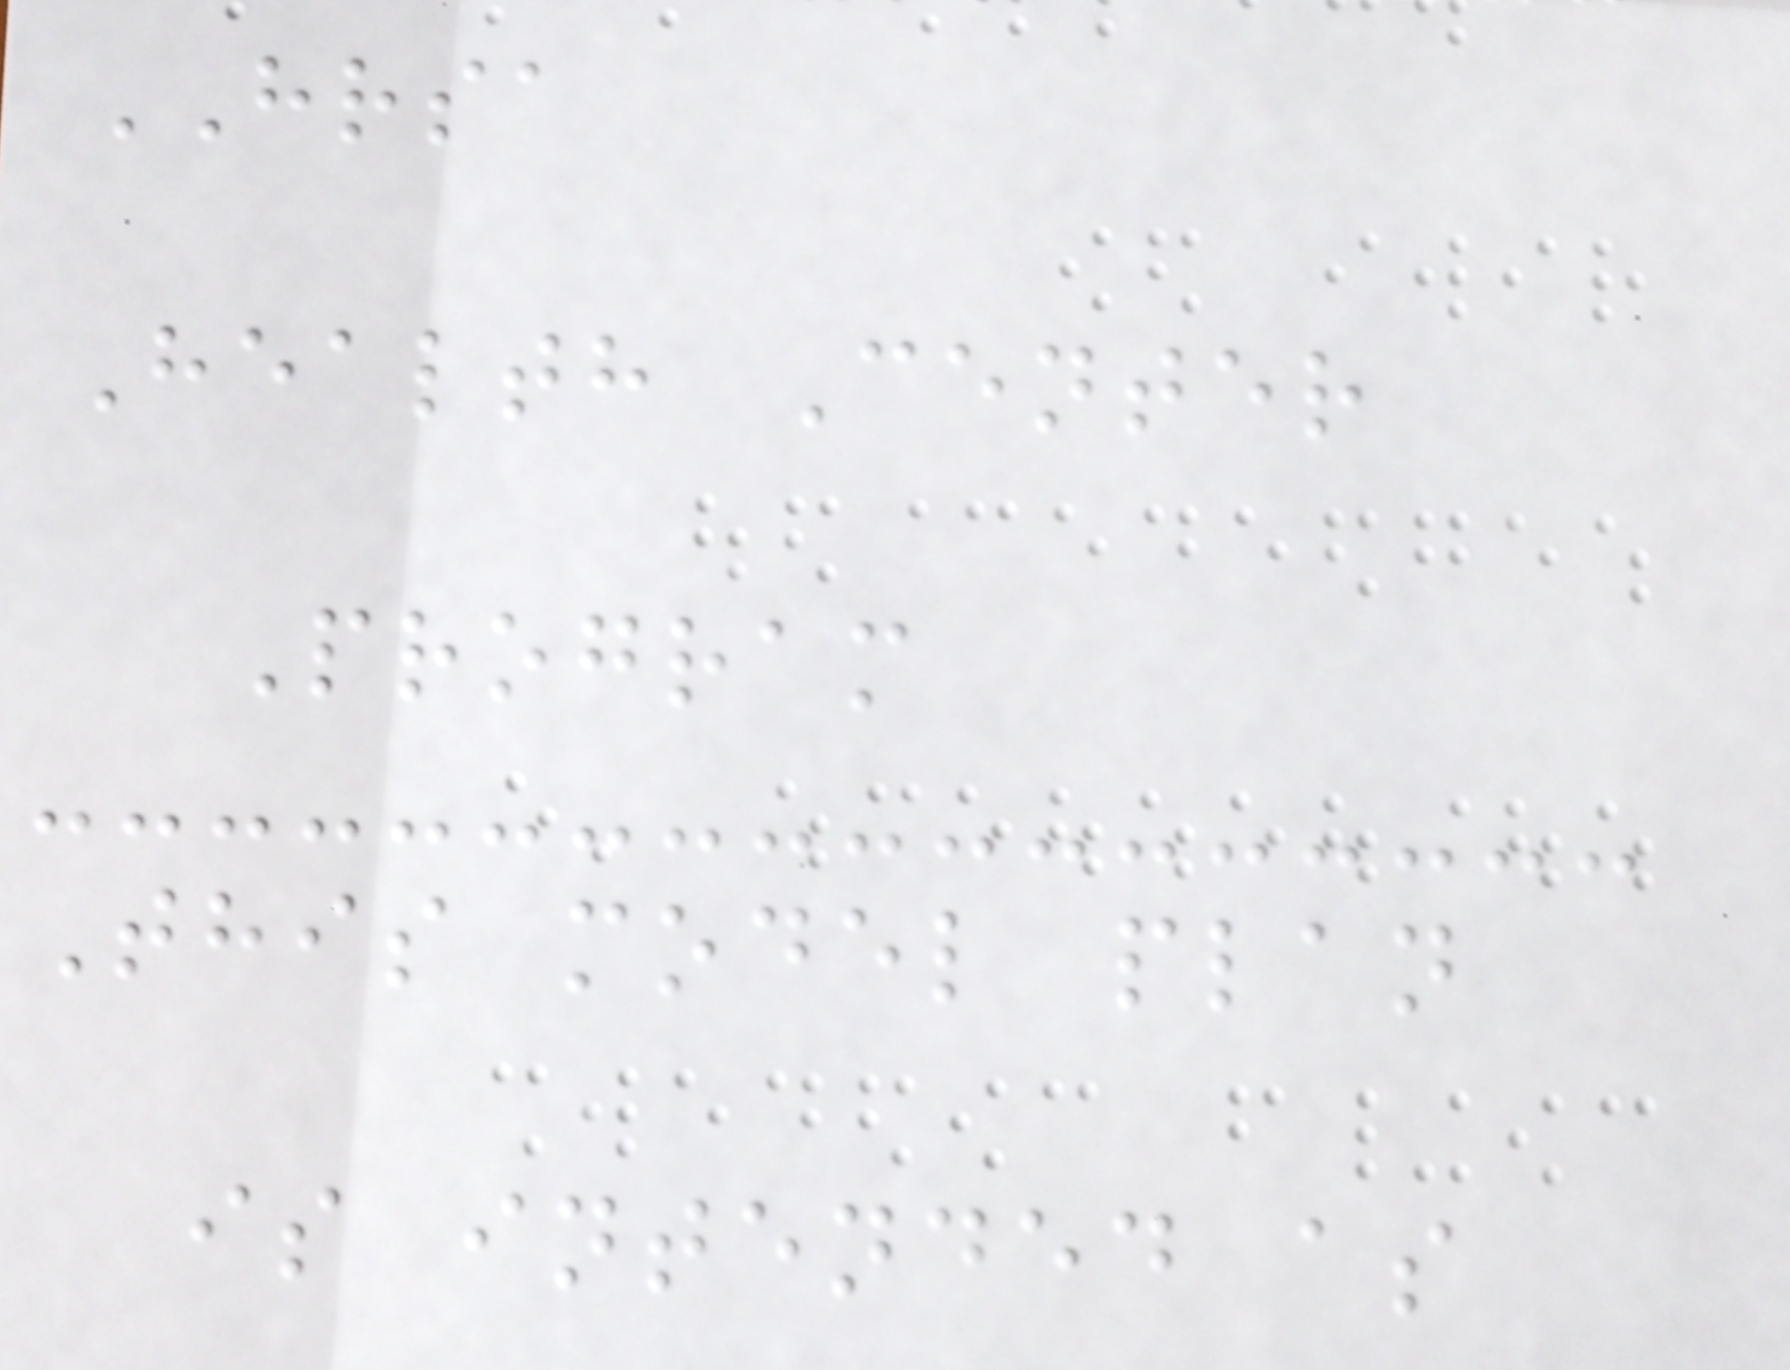HRSA
Health Center
Program
This model plan
is intended as
